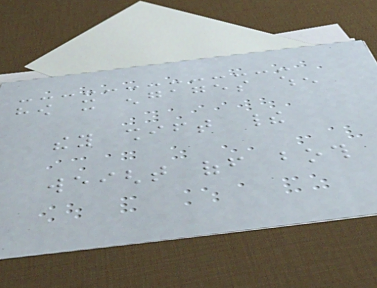how it engages when
they shift their
weight off both
